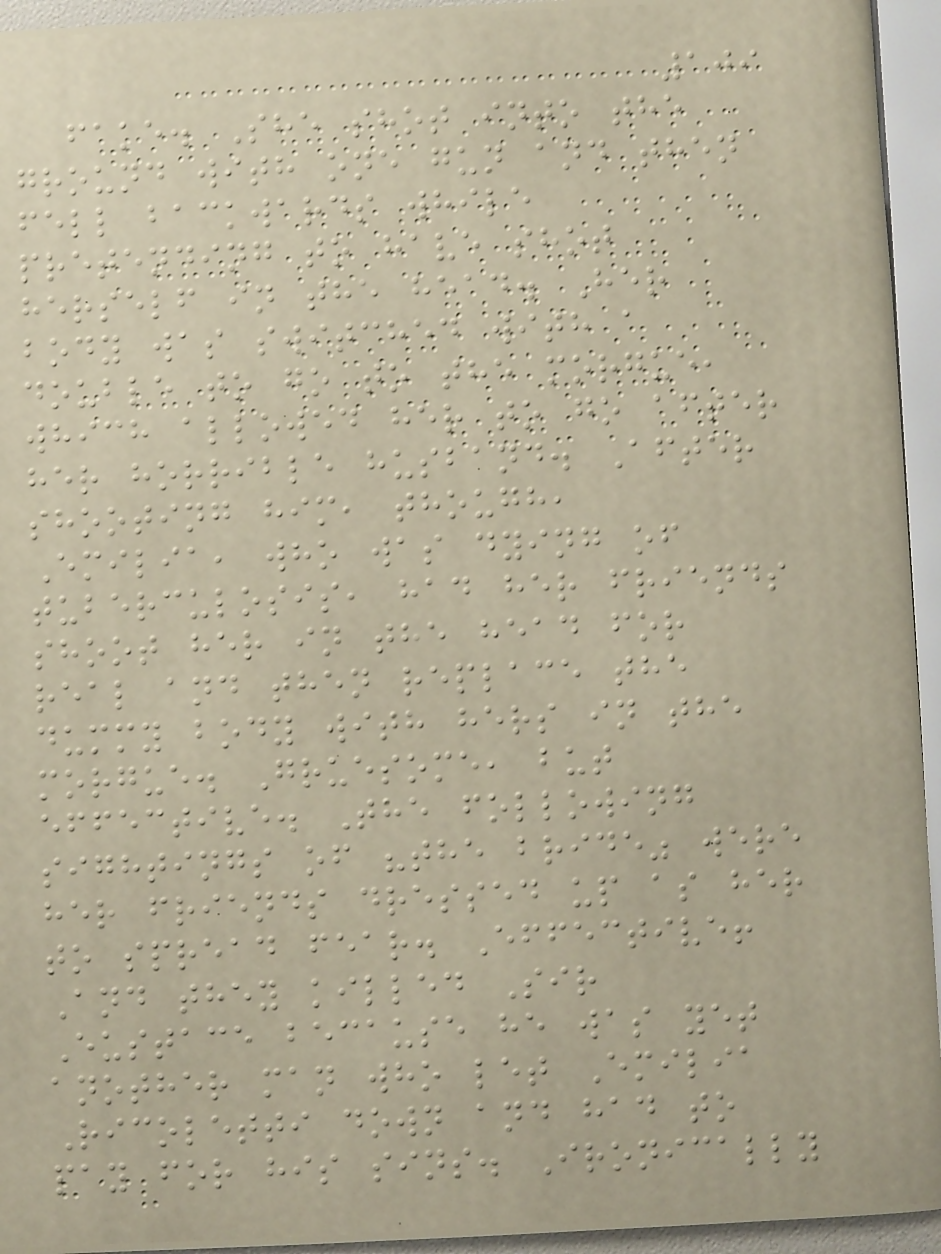109
fake. She shot into the
ground with one gun and then
fell backwards while
pretending to have shot
herself in the head. Her
body was switched with a
double to go to the morgue,
which allowed her to go after
her horrible husband. After
shooting him, though,
Emilia, who was dying of
tuberculosis, had her friends
shoot her in the head for
real and then replace the
dummy body with hers in the
morgue. Gruesome, but
effective. The following
sightings of "the bride" were
her friends dressed up as her
to spread fear. Effective!
And they killed Sir
Eustace because he was yet
another man who let Emilia
Ricoletti down and had to
pay for his sins. Ironically
